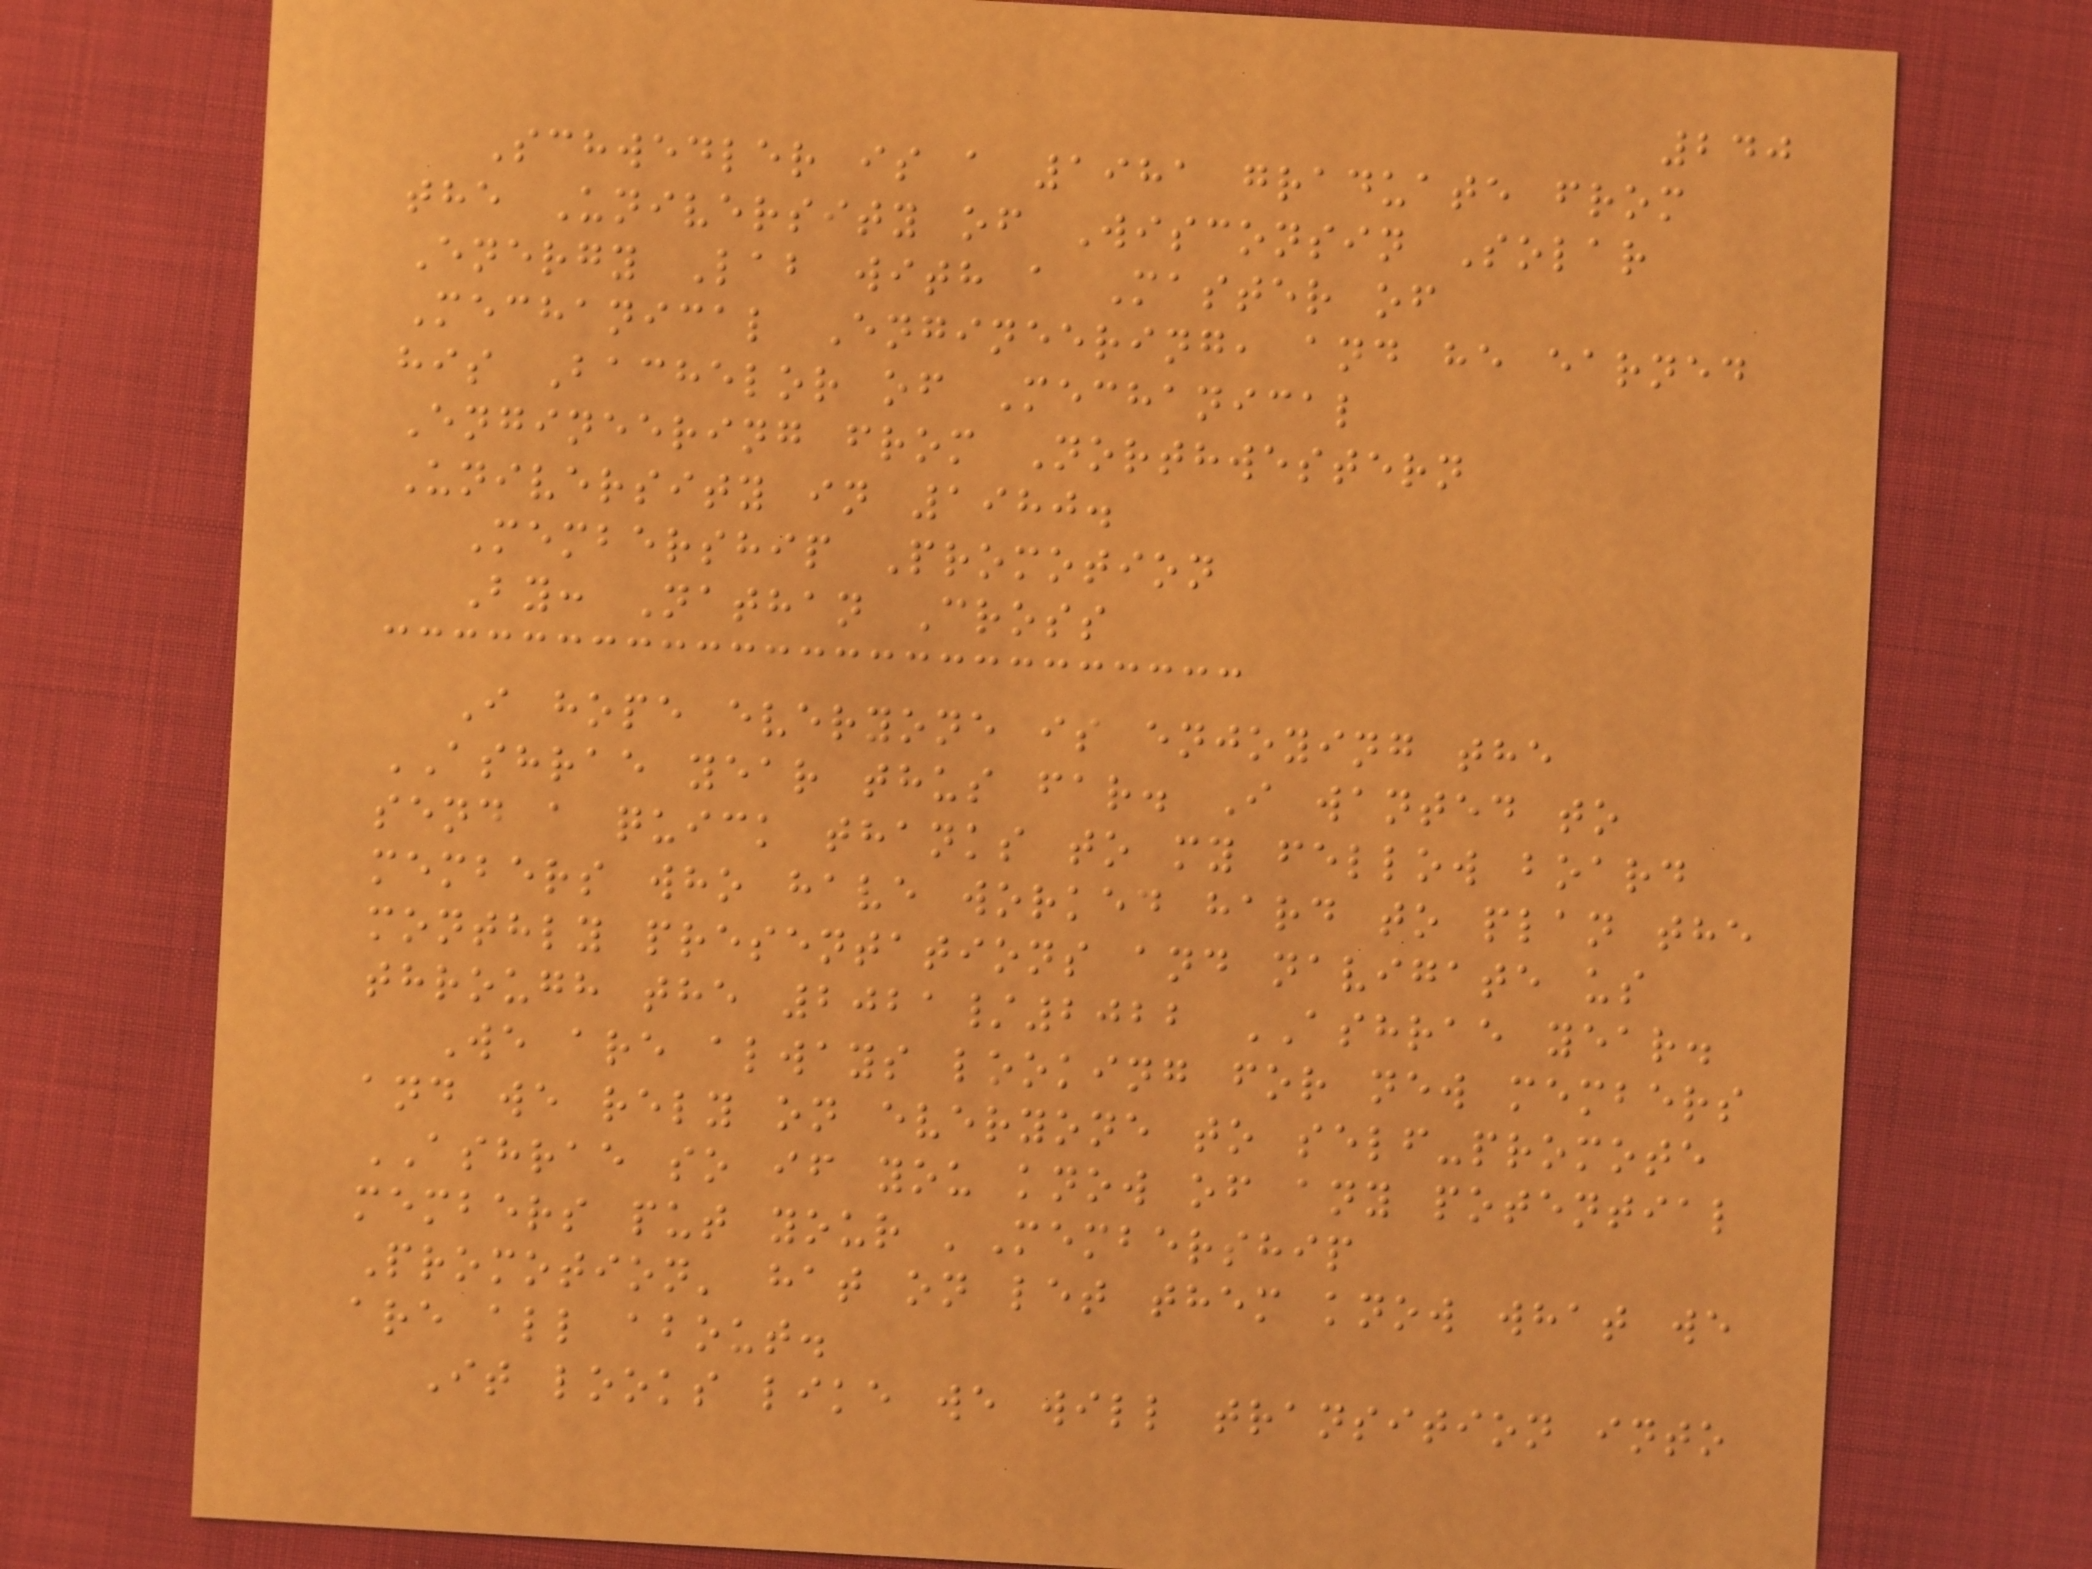240
Schwedler is a 1981 graduate from
the University of Wisconsin Solar
Energy Lab with a Master of
Mechanical Engineering, and he earned
his Bachelor of Mechanical
Engineering from Northwestern
University in 1980.
Membership Promotion
By: Nathan Cross
I hope everyone is enjoying the
ASHRAE year thus far. I wanted to
send a quick thanks to my fellow board
members who have worked hard to plan the
monthly presentations and navigate us
through the 2021/2022 ASHRAE year.
We are always looking for new members
and we rely on everyone to self-promote
ASHRAE so if you know of any potential
members put your 'Membership
Promotion' hat on let them know what we
are all about.
It looks like we will transition into
